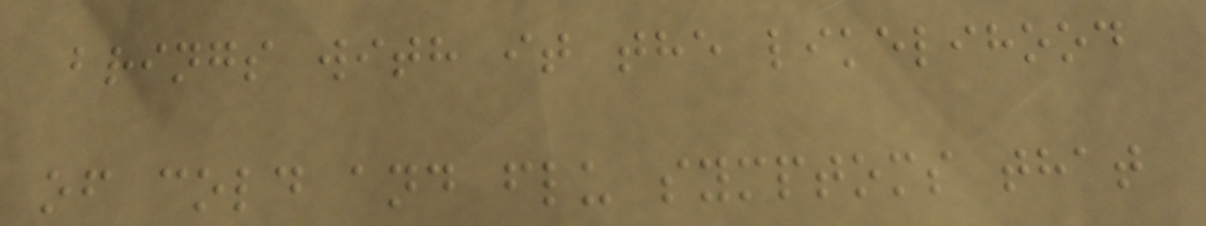brings with it the likelihood
of cold and flu symptoms that
